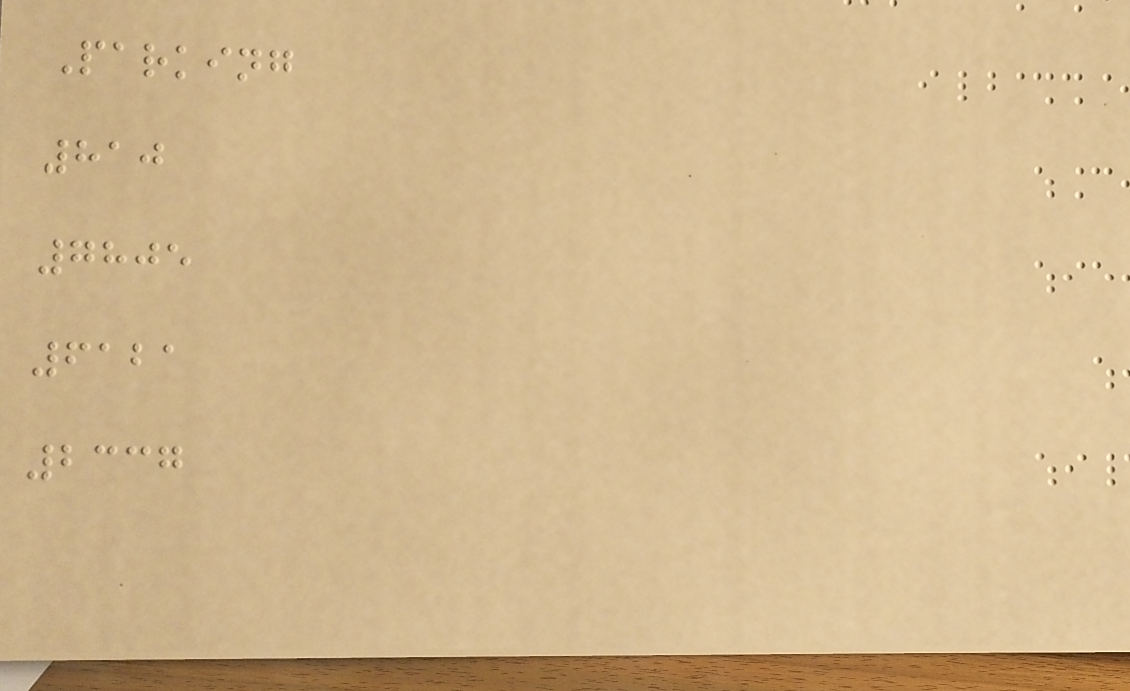Parking
810
7805
6121
2337
